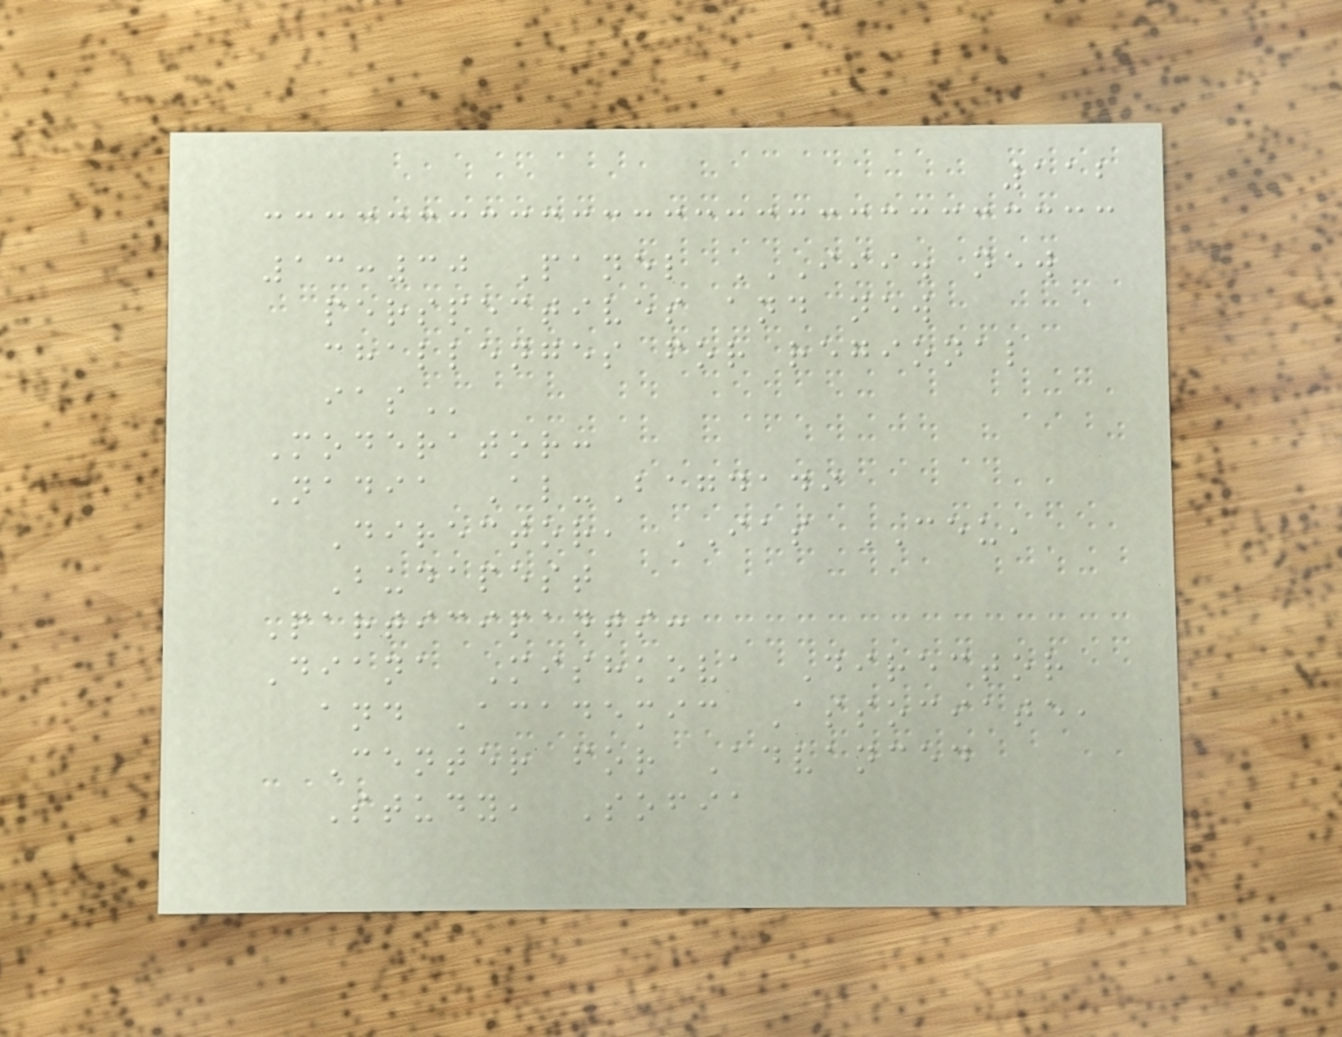112
13:30 Panel III. NEW
PERSPECTIVES AND NEW
CHALLENGES FOR REGIONAL
IAS
Moderator:
Nadia Al-Bagdadi
Director, IAS CEU,
Budapest
Participants:
Diana Mishkova Director
and Academic Associate,
Center for Advanced
Study, Sofia
